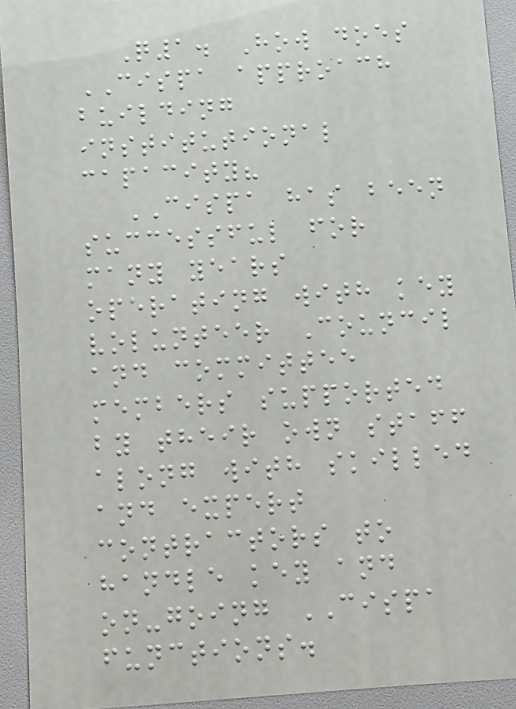Q1. How does
CISPA approach
building
institutional
capacity?
CISPA has been
successful for
many years
operating with key
volunteer Council
and committee
members supported
by their own staff
along with skilled
and expert
contractors to
handle key and
on-going CISPA
functions.
